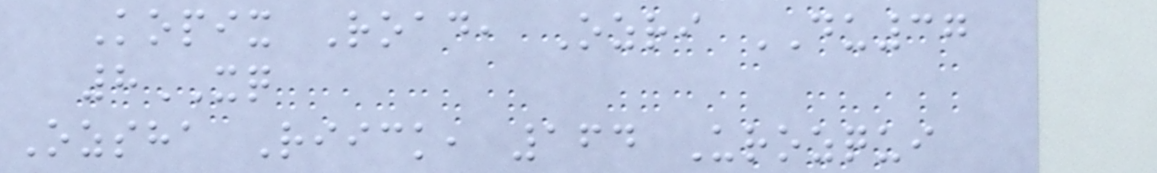Kopix Road, Ozri DU37
8XQ
Ozsha Riick, 164 Urozqui
